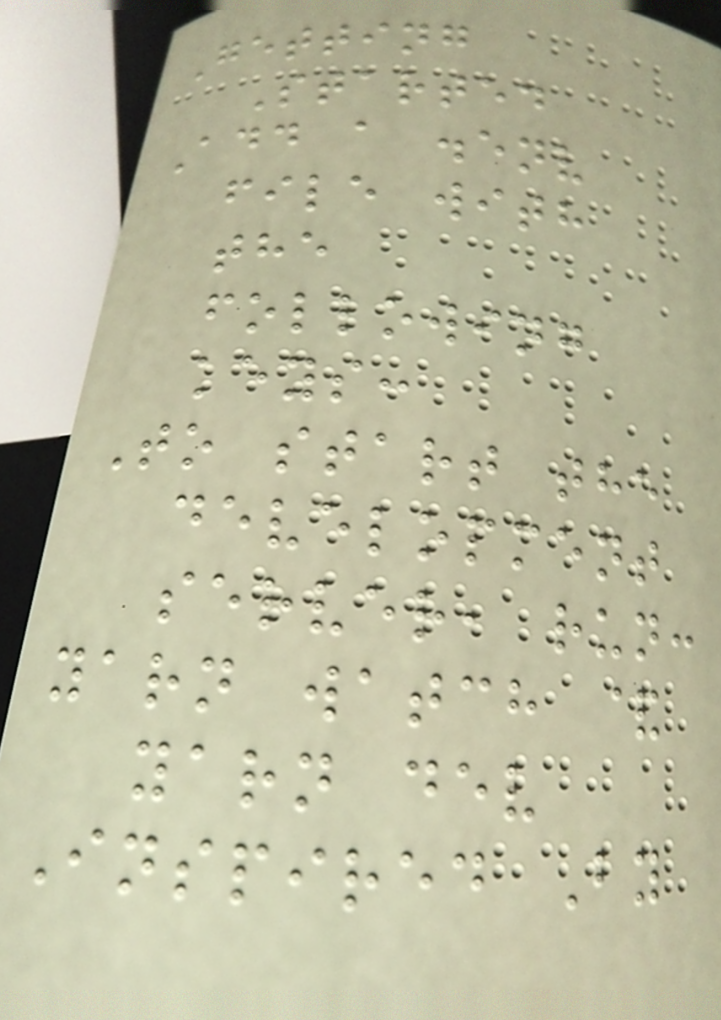Getting
Started
Add a .env
file with
the
following
keys:
To start the
development
server, run:
yarn watch &
yarn dev
Inspired By
